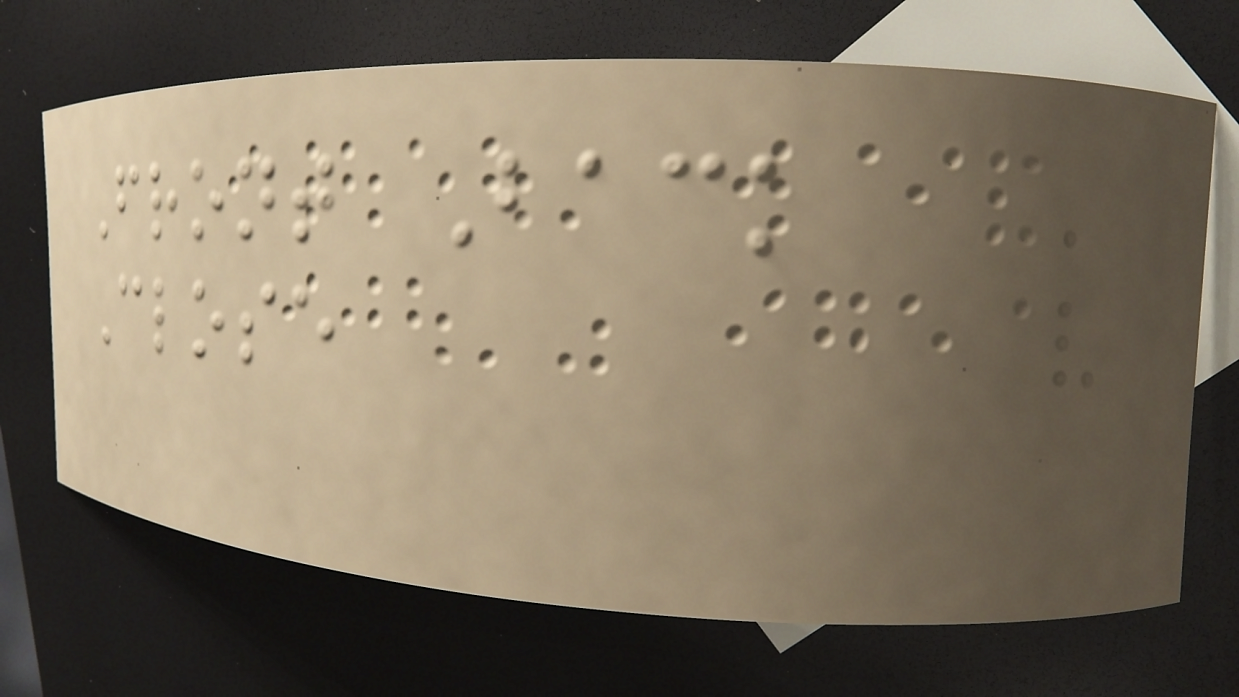Front Back
Close
